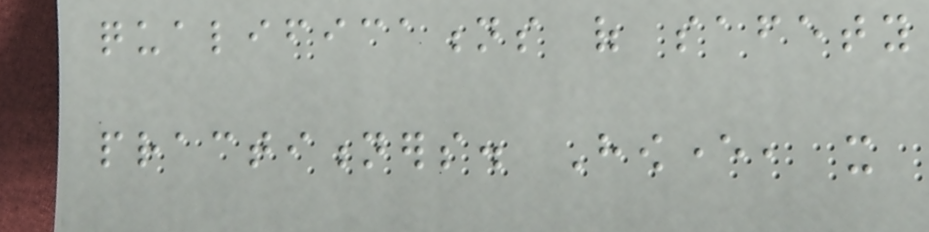qualifications of safety
practitioners. However, it
